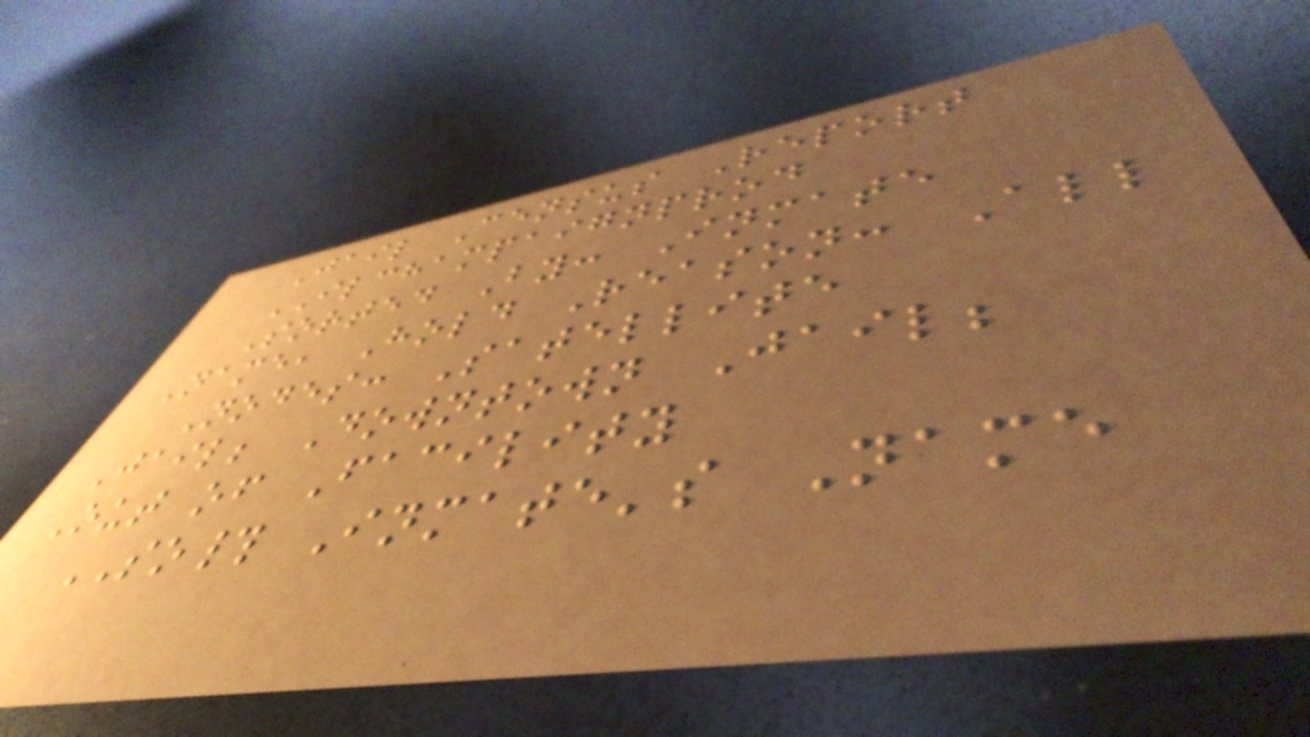Jail Census Report
ILCHAMPAIGNPROD
Sorted By: Inmate
Name, Hold Reason: All
Nodes: Satellite
Jail; Downtown Jail;
Out of Facility
SO# Inmate's Name
